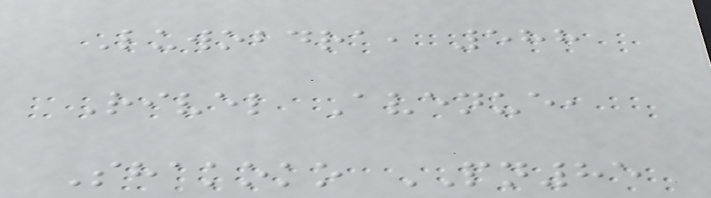Luwobdra, 588
Rivel Avenue,
Shakoko PN85
